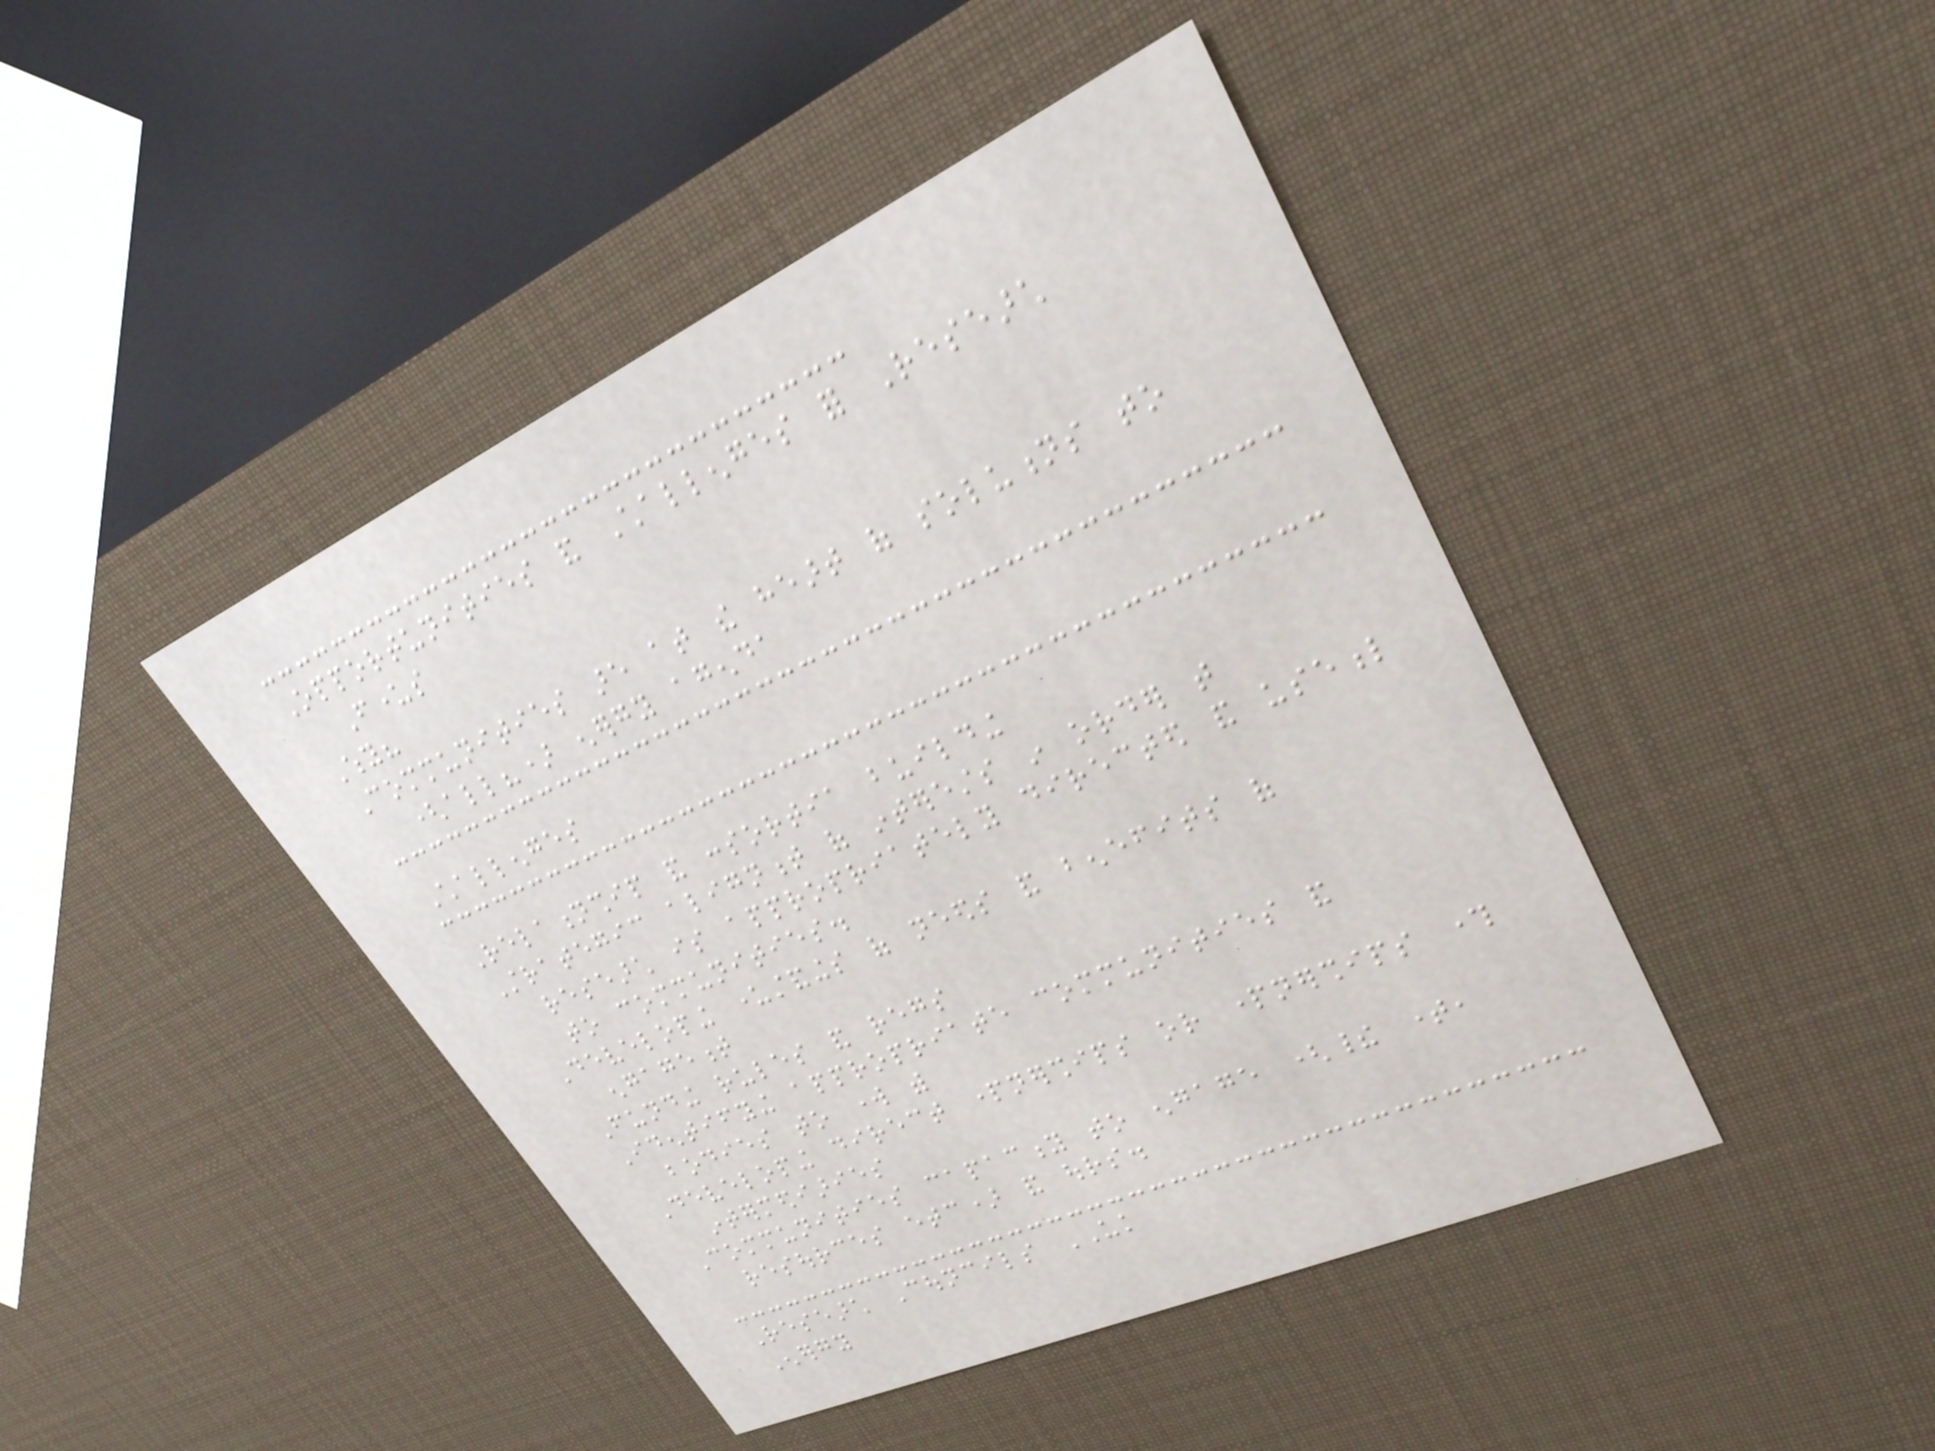Opportunities and Challenges for Research
Funders
Why?
Communities are at the heart of solutions to
(all?) energy agenda
Challenges
Relationship and consortia building
Strategic alignment of interests in order that
research is appropriately directed and useful
to communities.
Developing understandings of needs and benefits of
engagement
Funding rules and regs
Identifying appropriate communities and
bodies to work with
Developing direct partnerships or partnerships through
intermediaries
Communities capacity to engage (their time,
resources etc) and ours.
Research Councils UK
Energy
